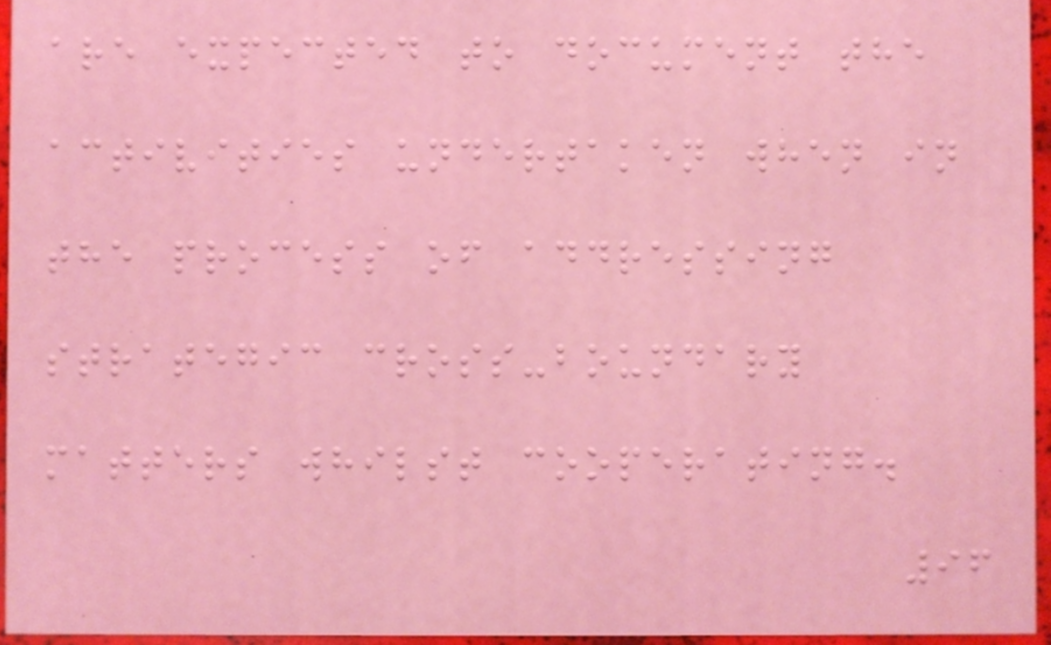are expected to document the
activities undertaken when in
the process of addressing
strategic cross-boundary
matters whilst cooperating.
96
